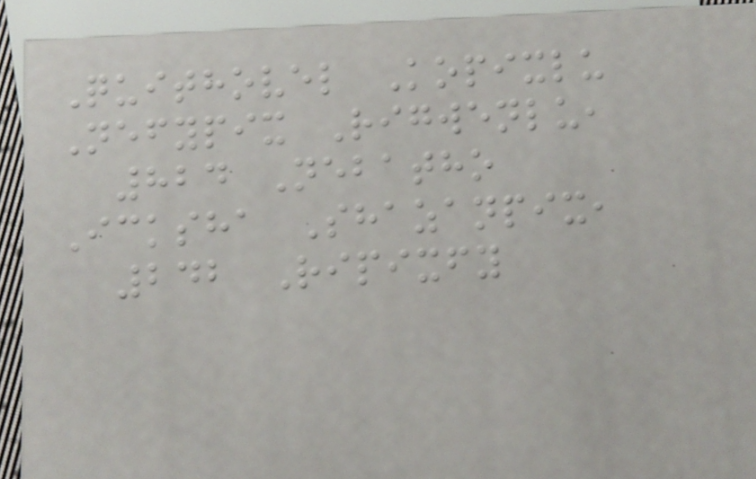Quithovel Kopixlu
Nefypix Rigwenlu,
824 Nebatho
Icksha Shazanpix,
242 Ripixfy
